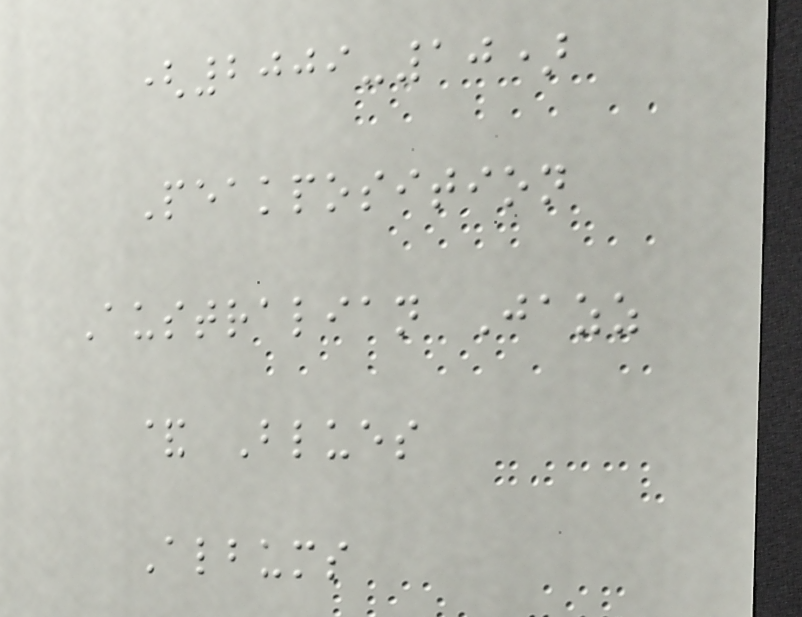(2009-10)
Peakposition
Australian Jazz
& Blues
Albums
